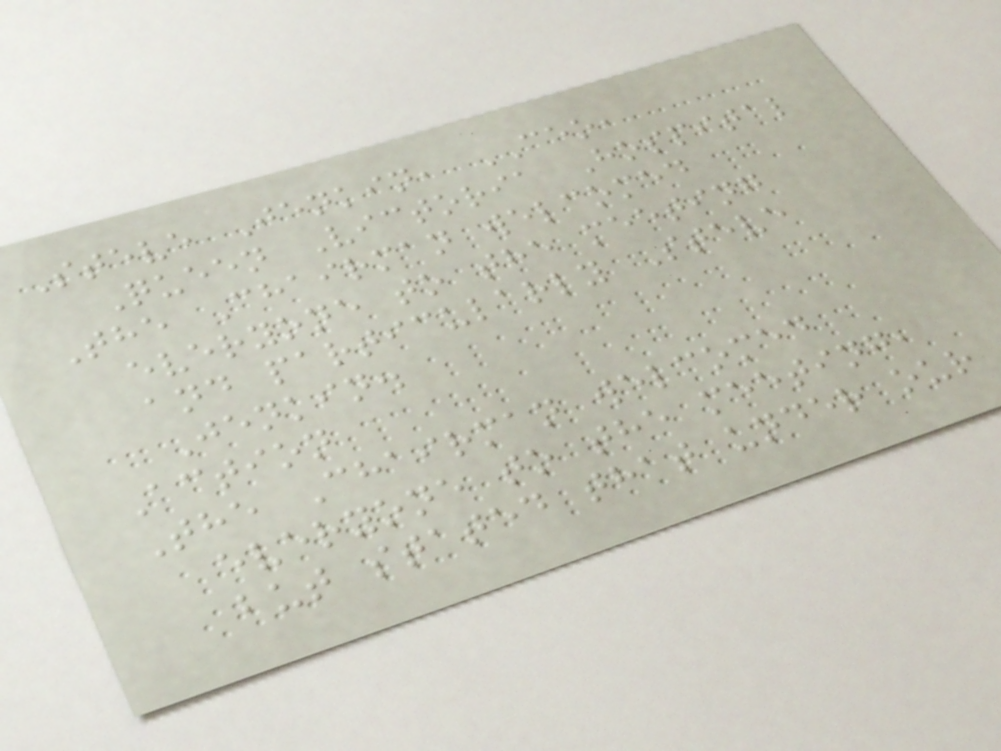Steve Jenkin, CEO,
Queen Victoria Hospital
The Chairman welcomed
everyone to the meeting
and particularly Steve
Jenkin.
Action
The Chairman welcomed
everyone to the meeting,
but stated that under our
